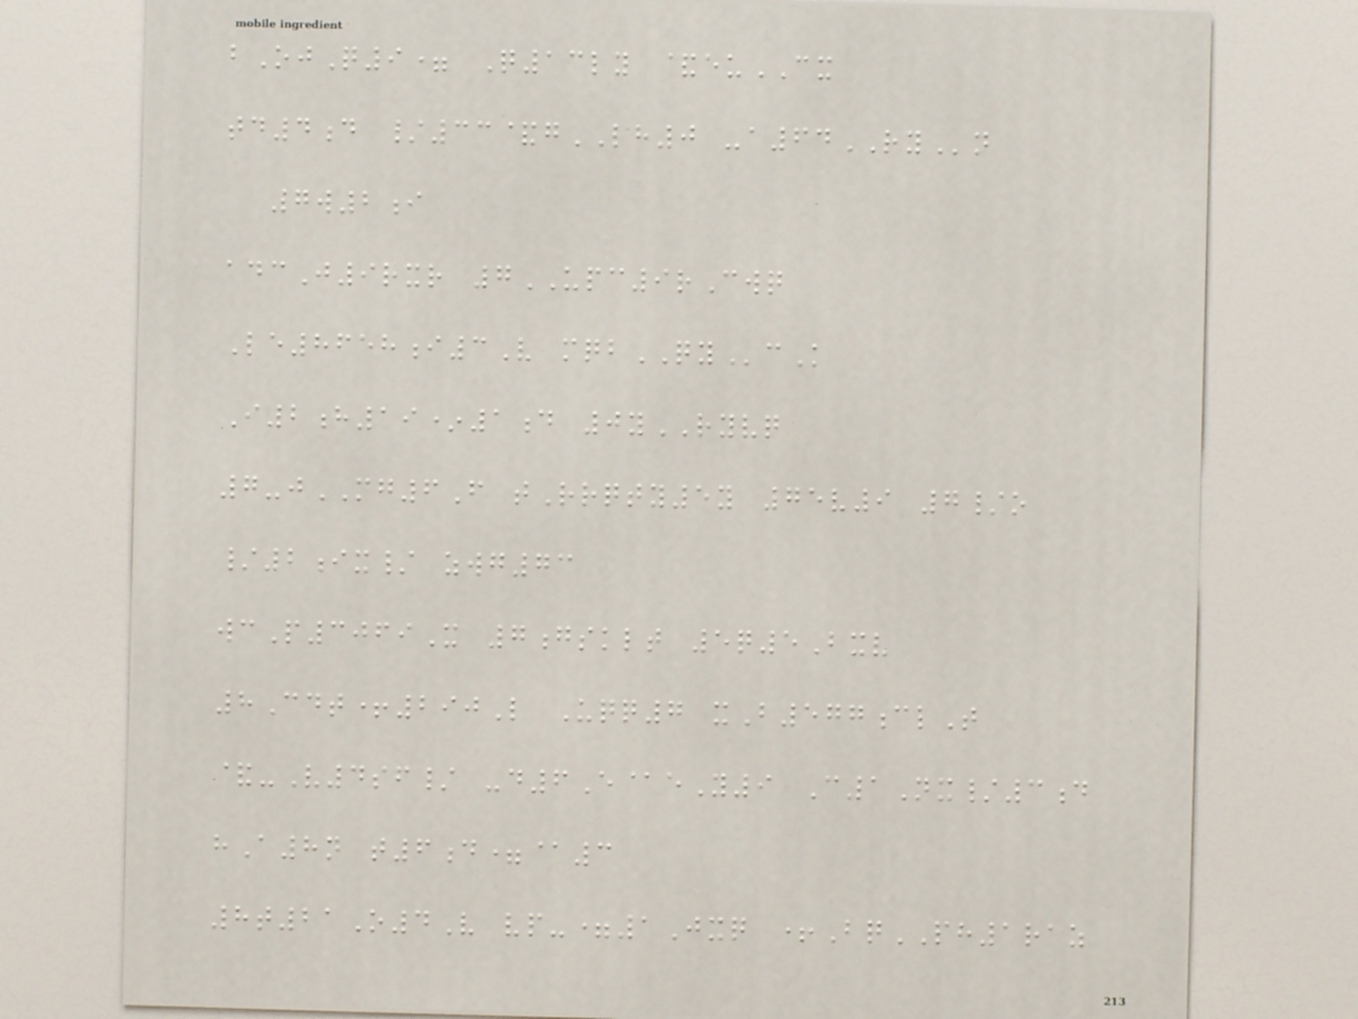bOjQ9= Q13ly &euCX
td4d /33&gLH0 -a64RYn
7w2i
adcJ9rxr 7UPC9rCwq
Le8658i3V mqbQYcK
I2h19*1d 0yRYVQ
7-jMG6F tRrqty5y 75v9 7/o
/2ix/ zwg73
wcP3069X 7gsklt 5q5Bxv
8Cdt+290L Uqq7 xB577clT
&-V4sf/ -d6E@eY9 C1Nx/3d
hA8n t6d=@3
8t21O4V vp-=1Jxq +BqPH1raz
